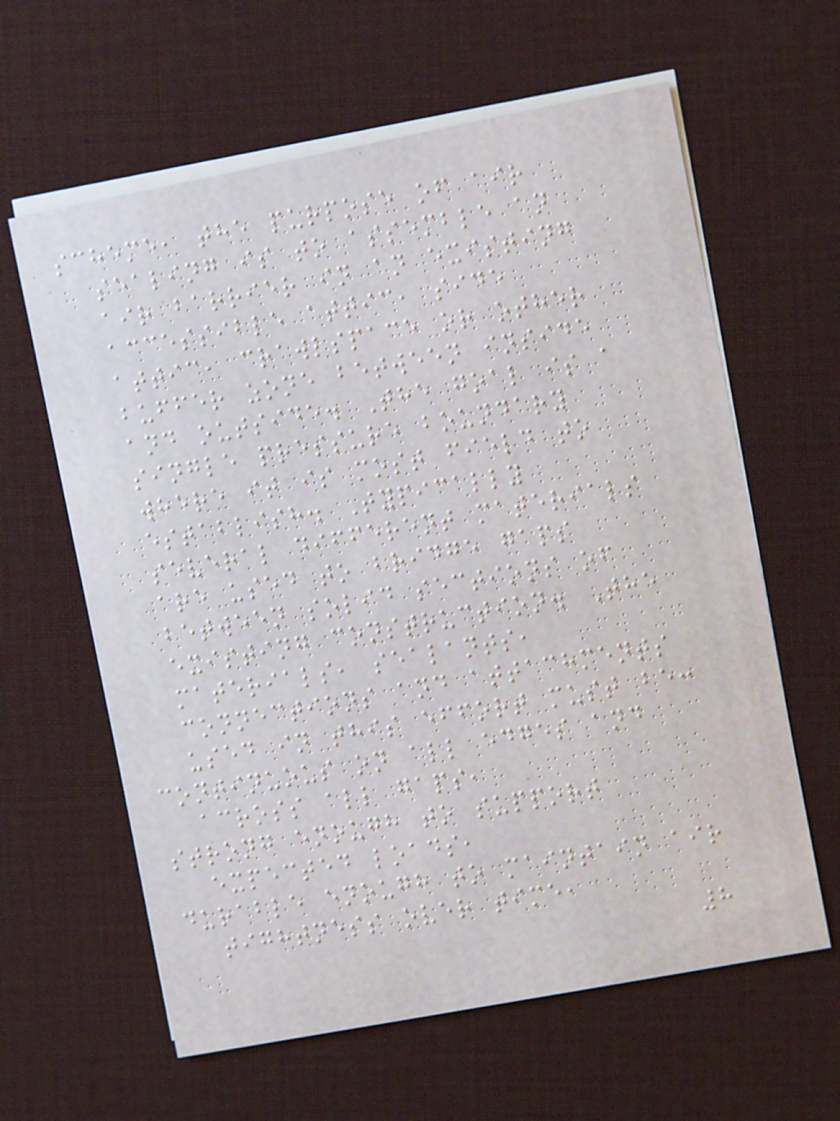scheme, the purpose of air
sealing is to assemble an
air barrier in an existing
accessible attic, side
attic, crawlspace or other
buffer zone between inside
and outside. The goal is a
single pressure boundary
where it is most field to
establish. Typically
several different materials
are used to bridge gaps
between solid sections of
existing construction. The
materials, sealants,
connections and attachments
used in this effort must be:
continuous on all edges and
across all gaps,
strong enough to support
expected loads,
durable enough to maintain air
tightness over time,
8
